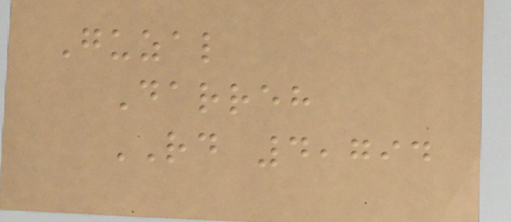Guzal
Darreh
RD 4,794
